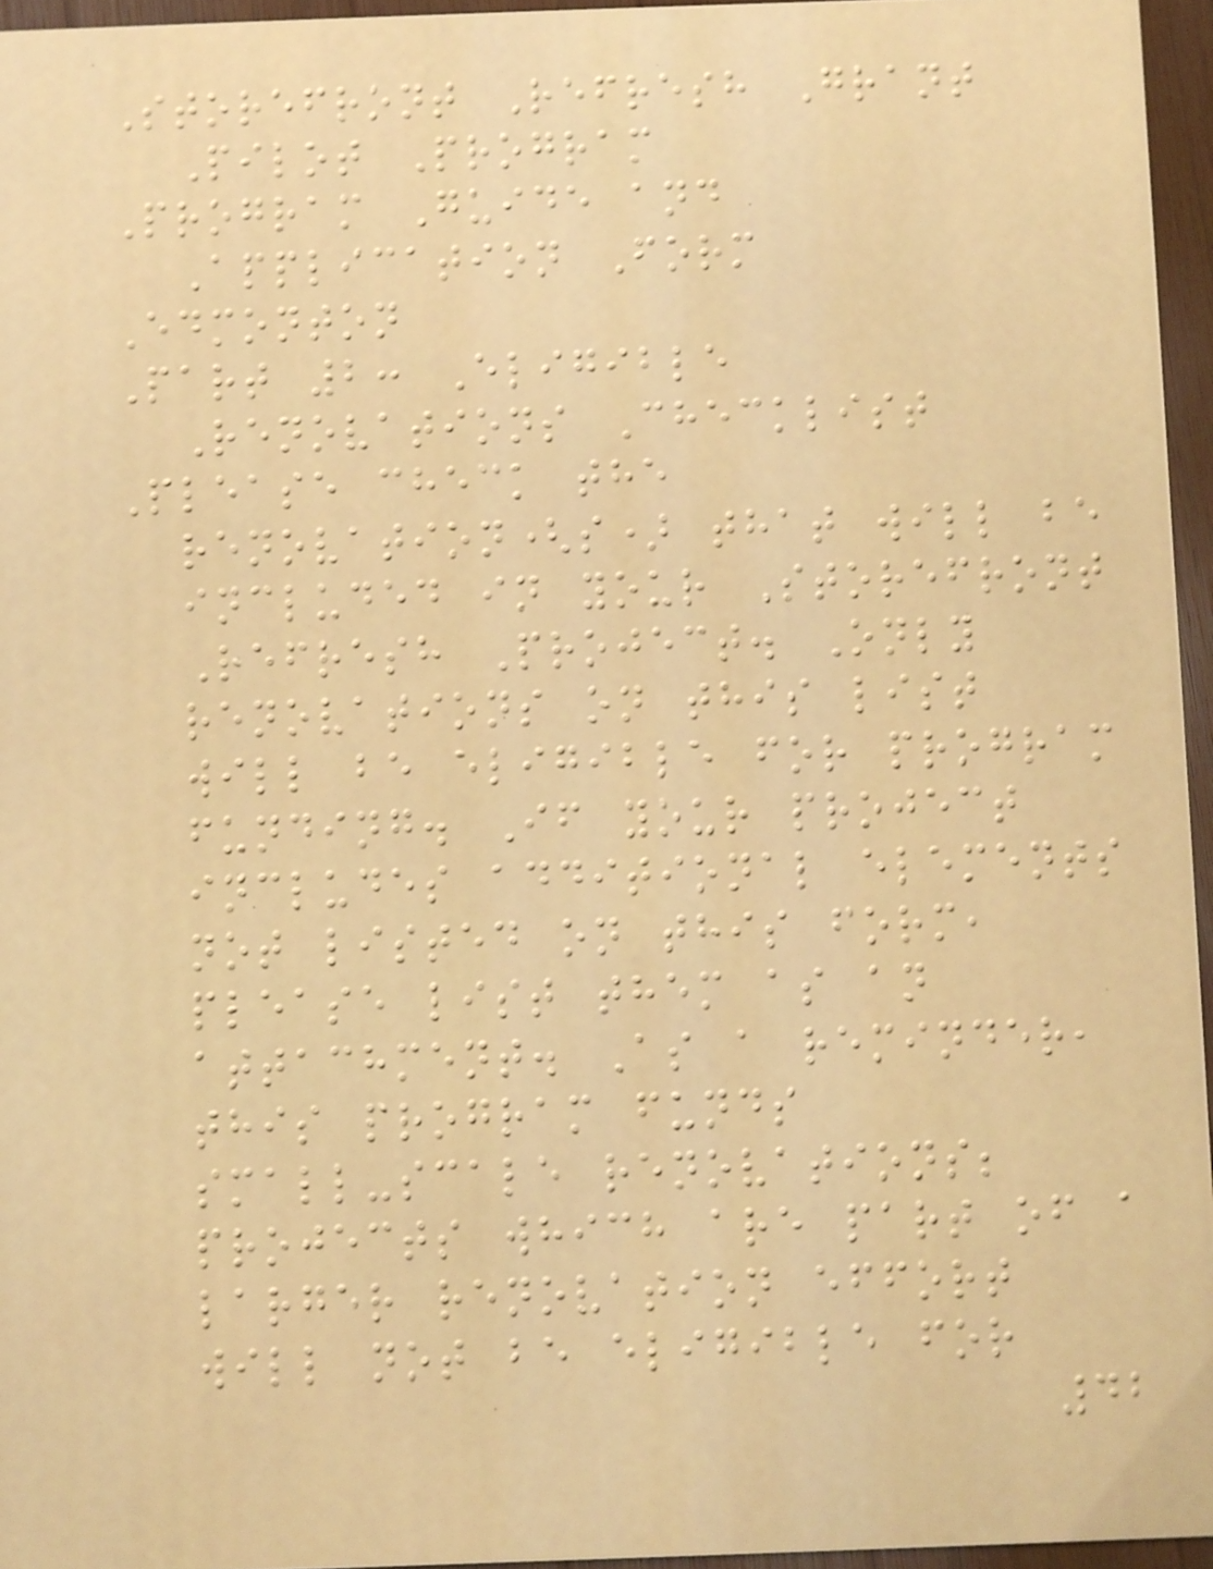Storefront Refresh Grant
Pilot Program
Program Guide and
Application Form
Edmonton
Part 2: Eligible
Renovations Checklist
Please check the
renovation(s) that will be
included in your Storefront
Refresh Project. Only
renovations on this list
will be eligible for program
funding. If your project
includes additional elements
not listed on this form,
please list them as an
attachment. As a reminder,
this program funds
small-scale renovations;
projects which are part of a
larger renovation effort
will not be eligible for
42
